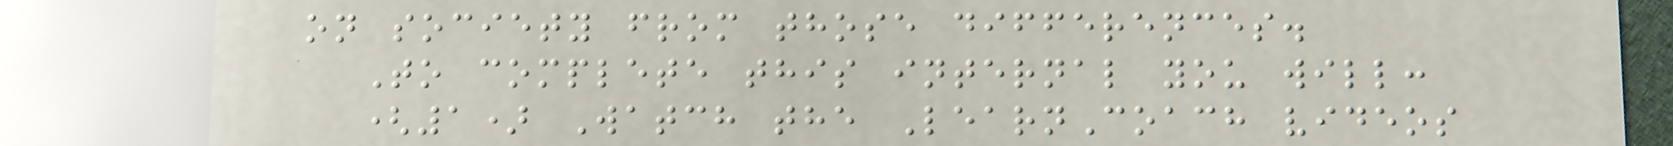on society from those differences.
To complete this internal you will:
(1) Watch the LearnCoach videos
